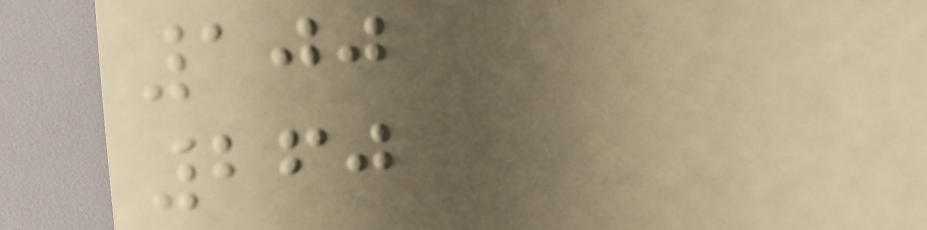100
260
